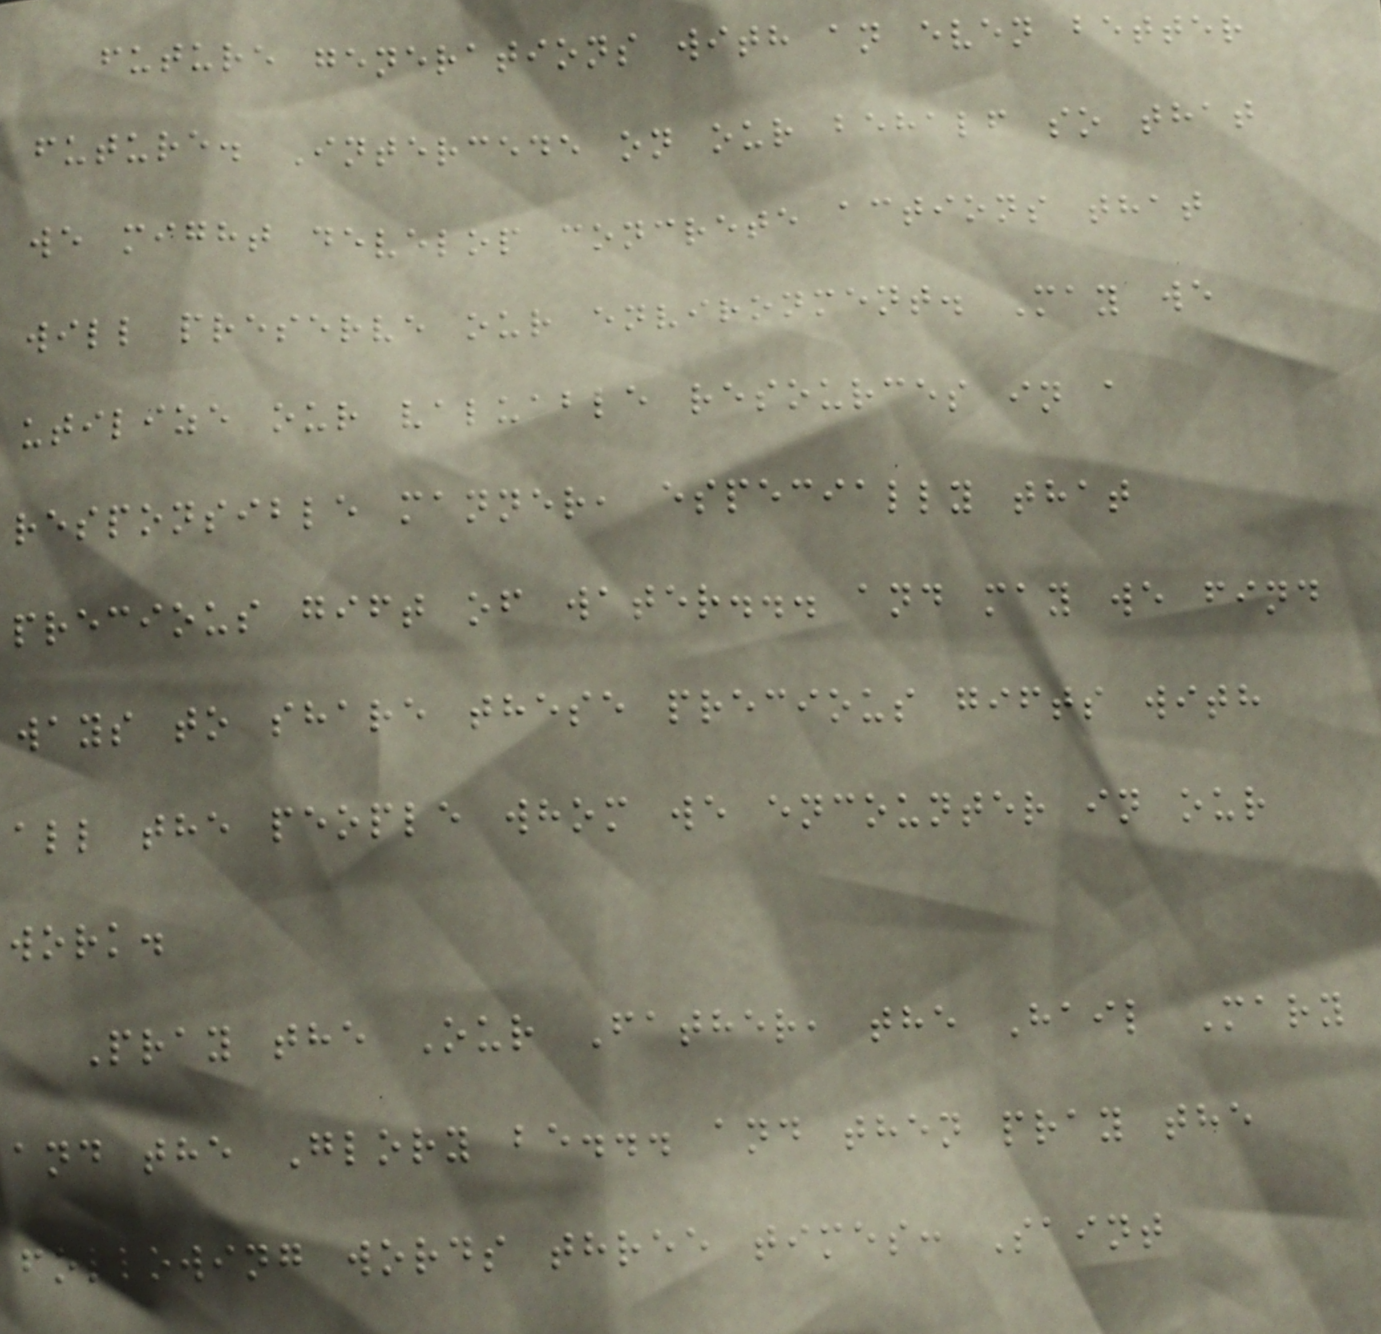future generations with an even better
future. Intercede on our behalf so that
we might develop concrete actions that
will preserve our environment. May we
utilize our valuable resources in a
responsible manner, especially that
precious gift of water... and may we find
ways to share these precious gifts with
all the people whom we encounter in our
work.
Pray the Our Father, the Hail Mary
and the Glory be... and then pray the
following words three times: Saint
